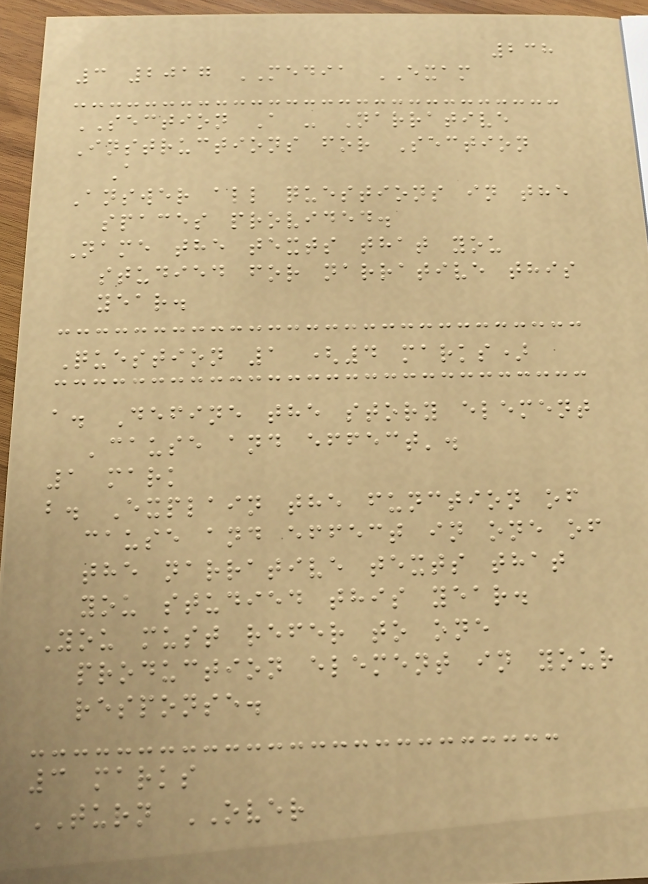238
3 2017 MEDIA EXAM
SECTION A - Narrative
Instructions for Section
A
Answer all questions in the
spaces provided.
Name the texts that you
studied for narrative this
year.
Question 1 (4 marks)
a. Define the story element
'cause and effect'.
1 mark
b. Explain the function of
cause and effect in one of
the narrative texts that
you studied this year.
You must refer to one
production element in your
response.
3 marks
TURN OVER
